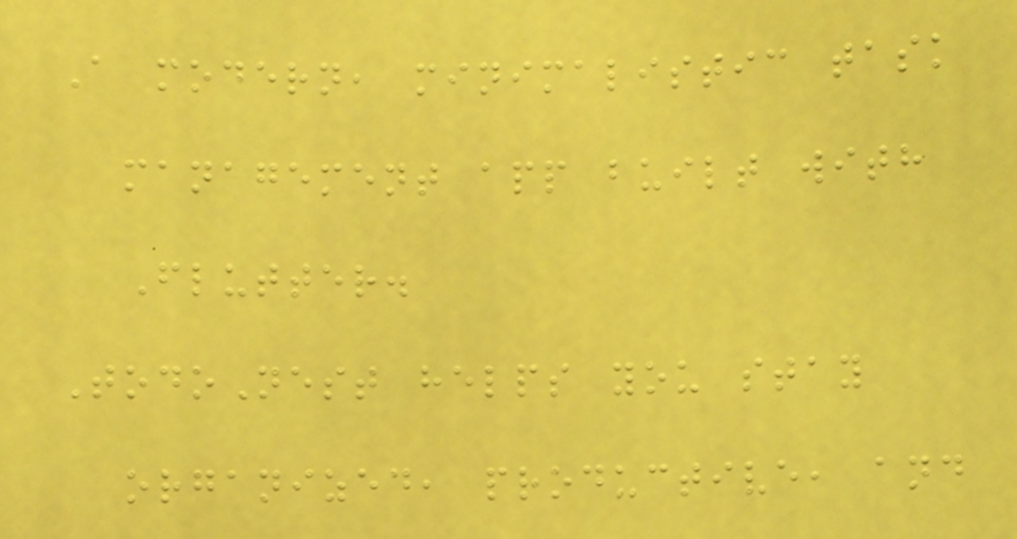A modern, minimalistic task
management app built with
Flutter.
TodoNest helps you stay
organized, productive, and
